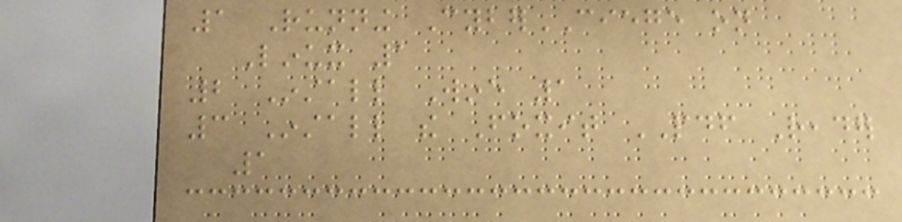1 Running CyberCIEGE on
Linux 1
2 Install Wine 1
3 Install the Foxit PDF Reader
1
